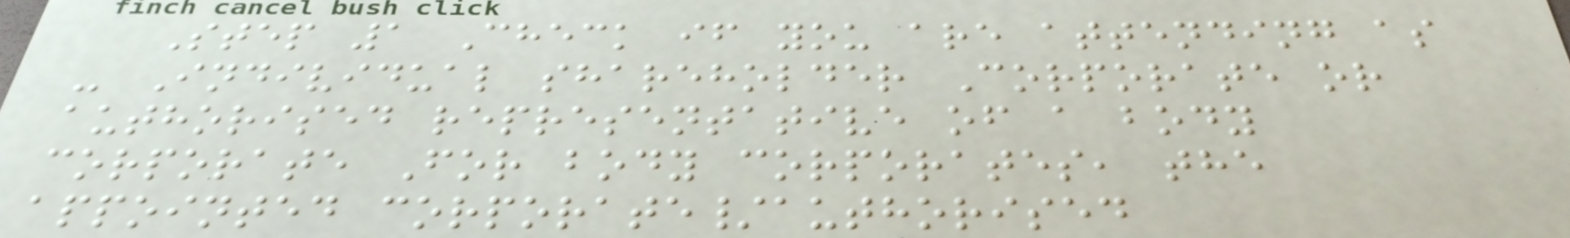Step 1 Check if you are attending as
- Individual shareholder Corporate or
authorised representative of a body
corporate For body corporates, the
appointed corporate/authorised
